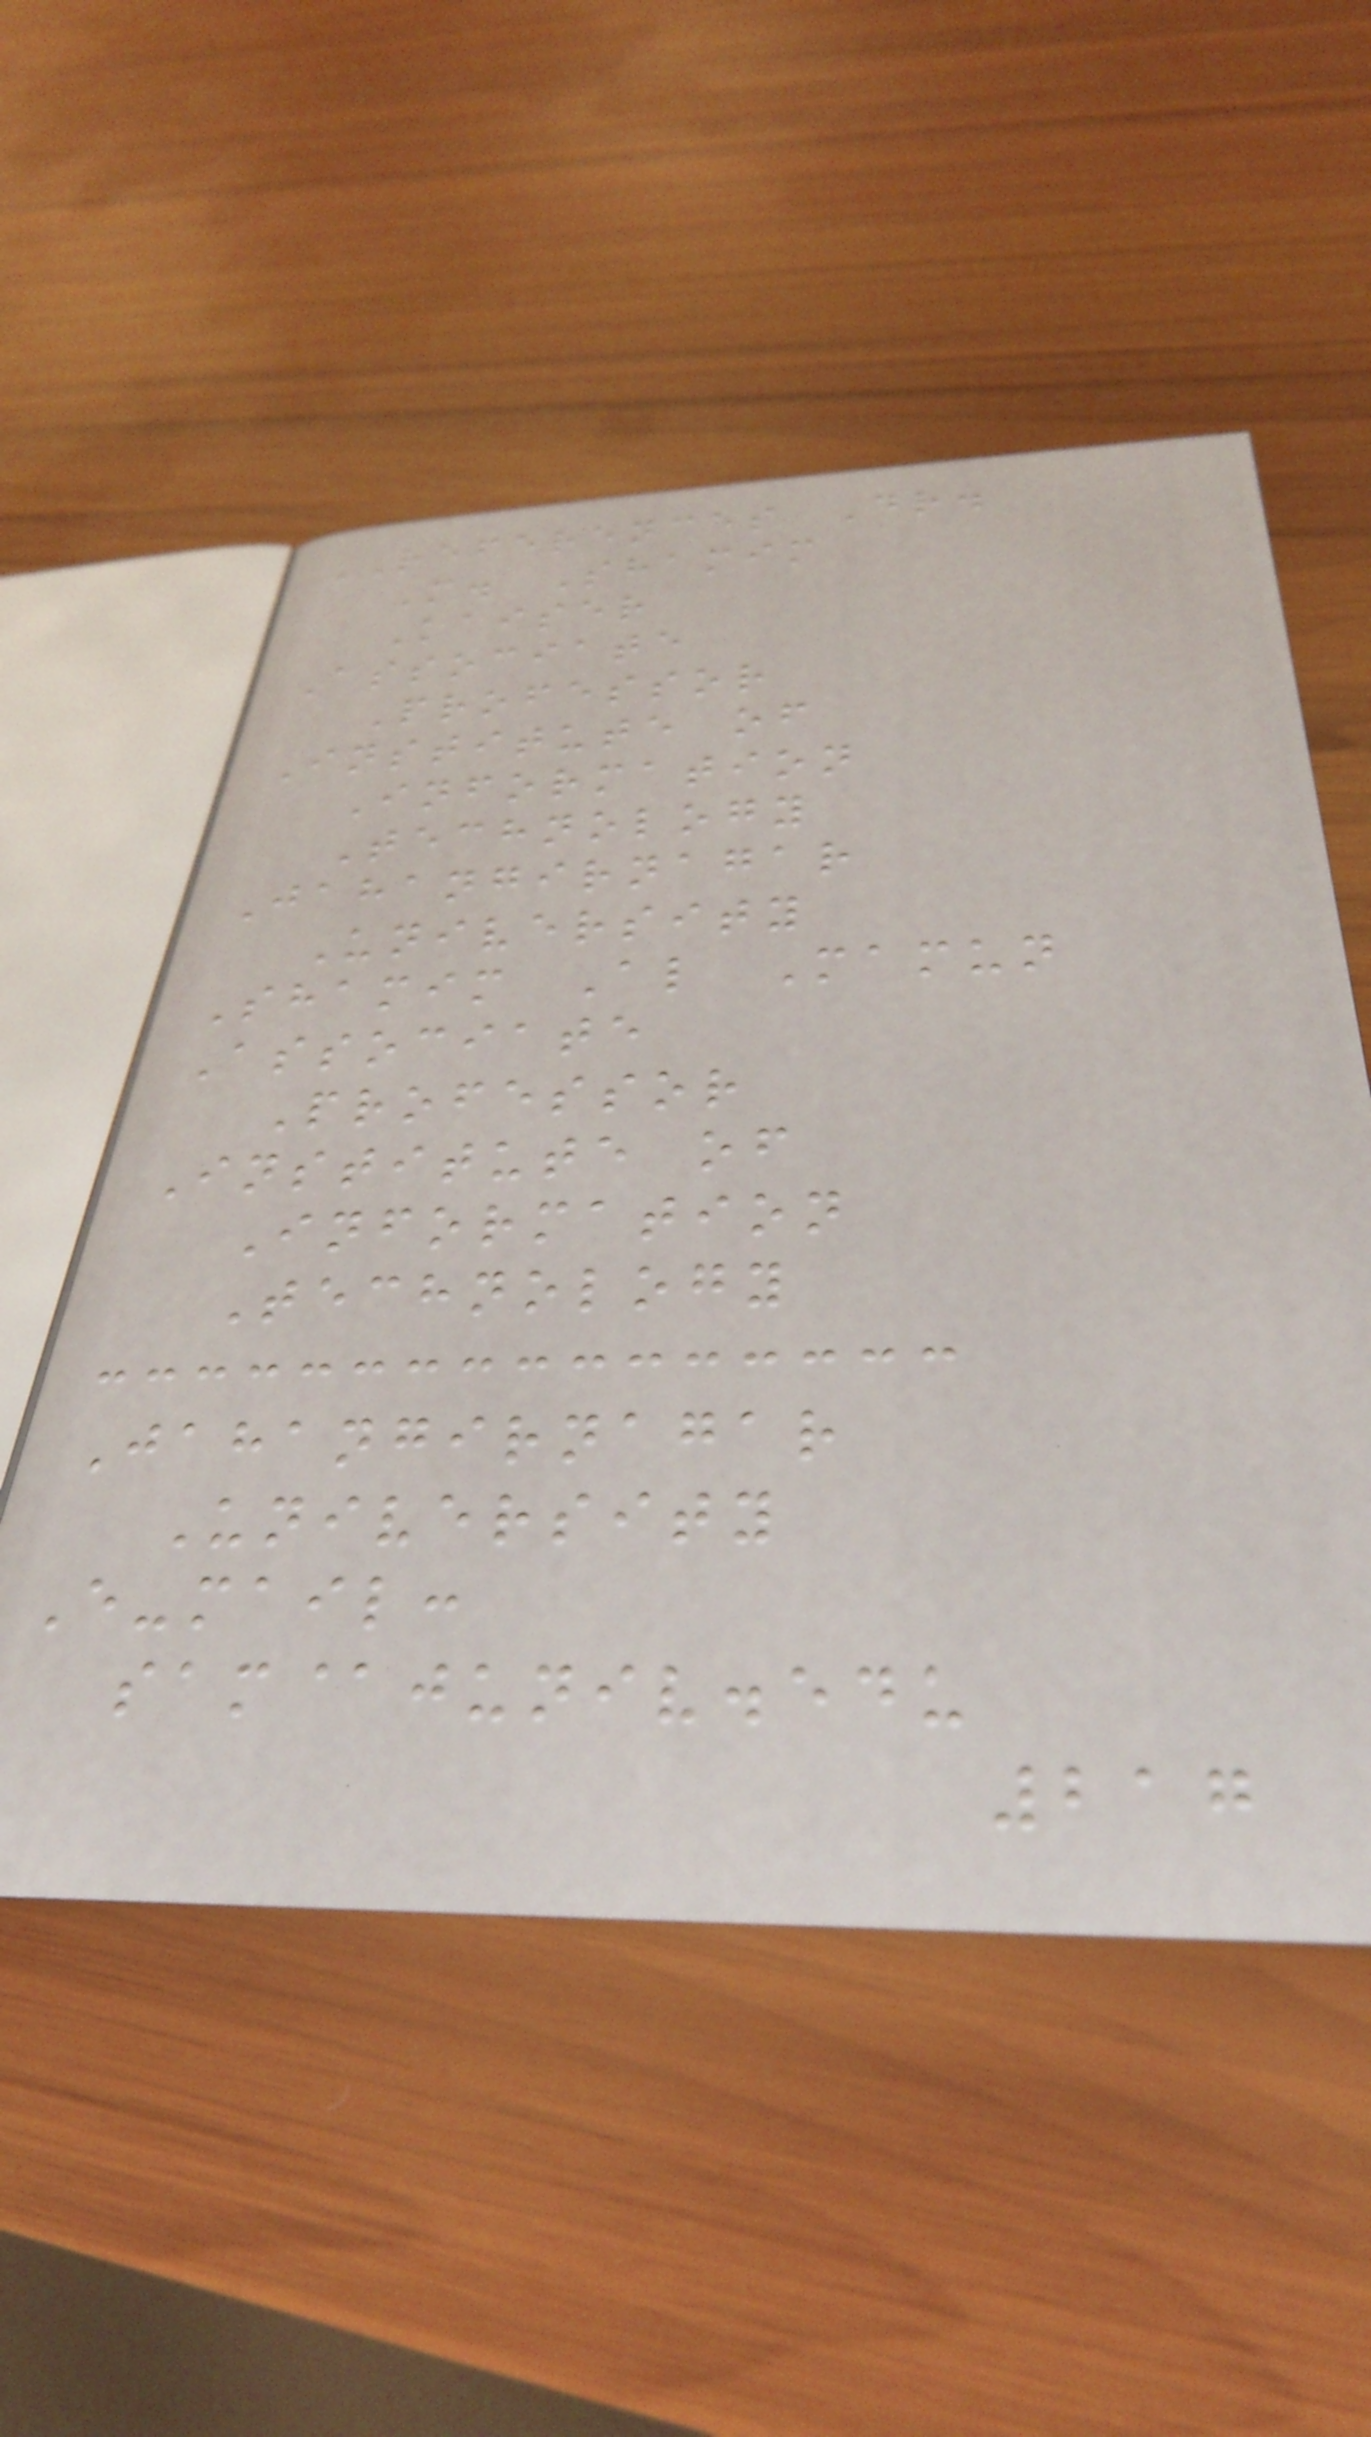REFERENCES Dr.
M. Shamim
Kaiser
Associate
Professor
Institute of
Information
Technology
Jahangirnagar
University
Shamim Al Mamun
Associate
Professor
Institute of
Information
Technology
Jahangirnagar
University
E-mail:
sam@juniv.edu
217
